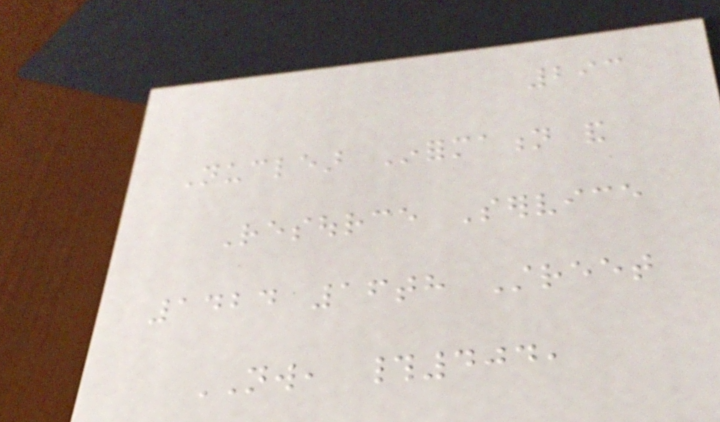293
Nuclear Information and
Resource Service
1424 16th Street
NW, #404,
